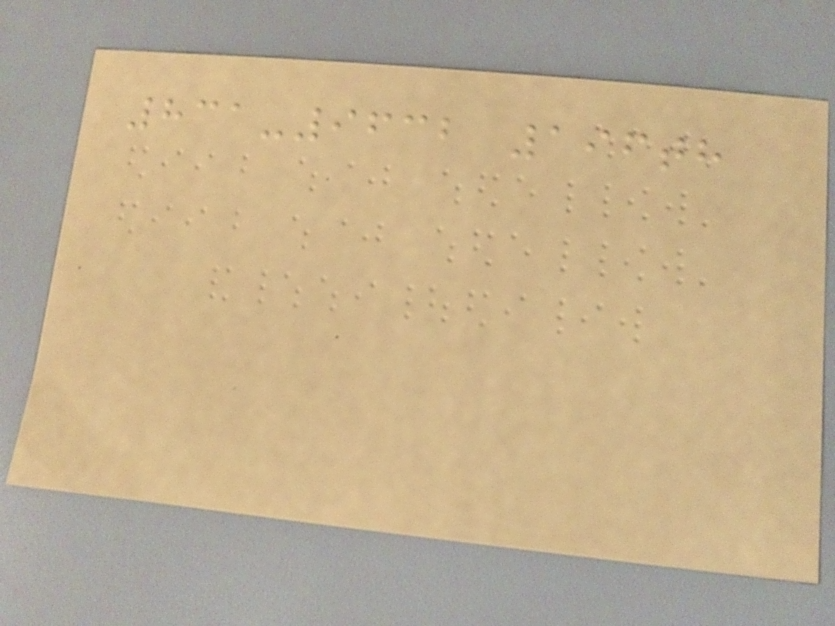831-9632 196th
